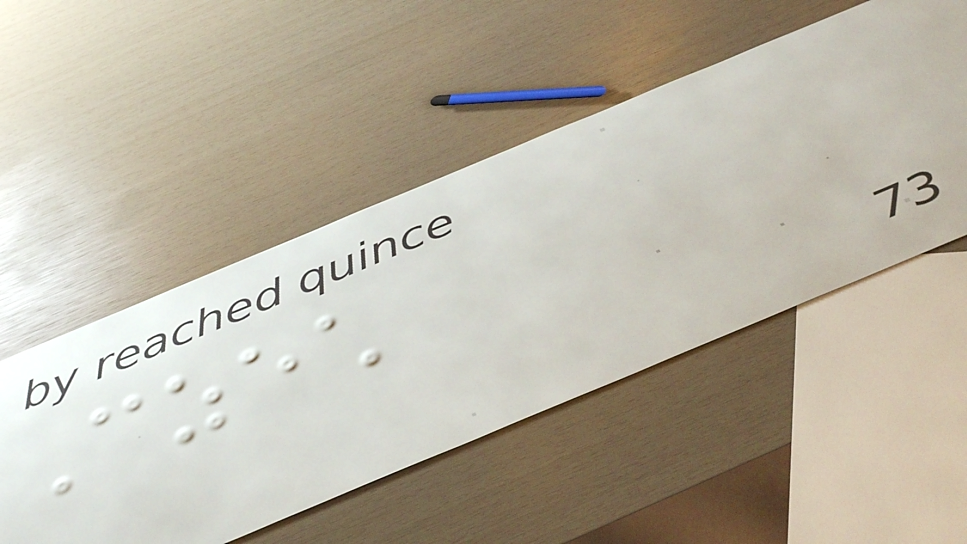Czech
